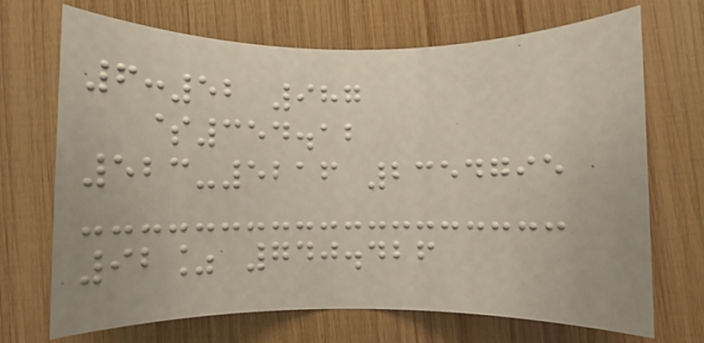6:52 987
$354.12
523-5216 2354795
92% 740.426
